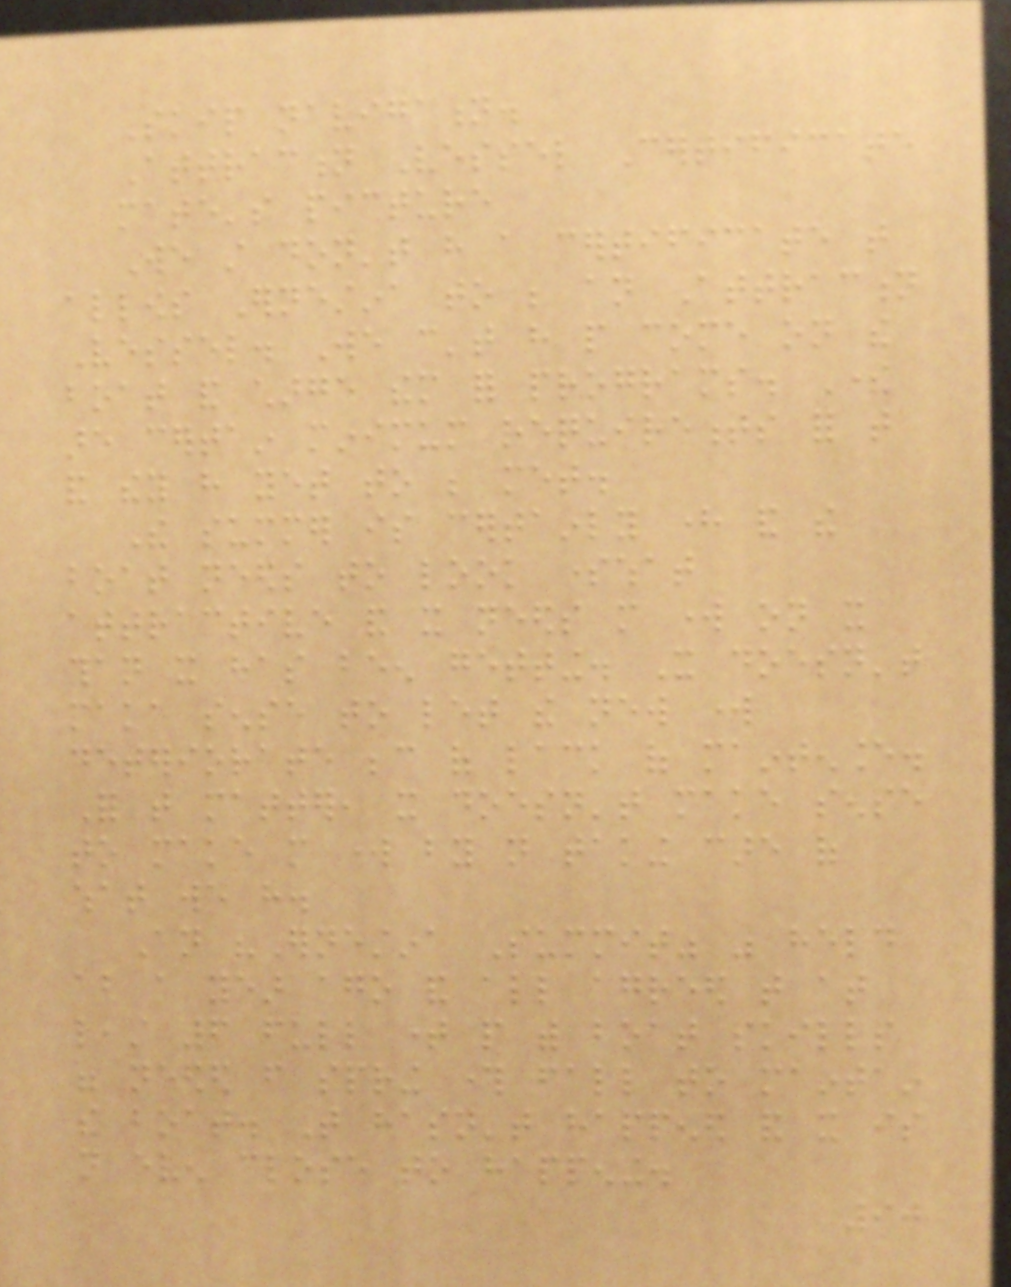Skip navigation.
Attraction Vessel Certificate
mate's picture
We still don't have a certificate that
allows Ernestina to be an Attraction
Vessel. We can't have people come on the
boat and charge them for programs. There
are certain minimum requirements for that
and they have yet to be met.
The summer is certainly here and the
boat needs to look somewhat
attractive and it needs more work on it
than it has been getting. It doesn't
make sense to let the new work
deteriorate because of lack of maintenance.
For that matter, it doesn't make sense
to make more work by not taking care of
what we have.
An "Ernestina Summit" was held
about a year ago and all agreed that at
least 6 full time people with boat skills
were needed from spring through fall to maintain
the boat. That hasn't happened and it is
not even close to happening.
90
